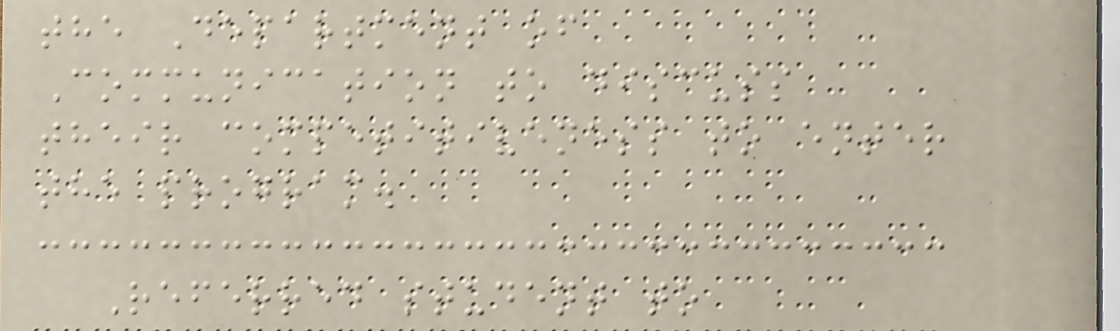the Department of
Communication to discuss
their competitiveness to enter
the program.
Referred student to
